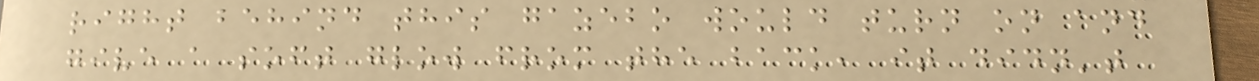right behind this gazebo would turn on and
give a soft glow from the back, it didn't
